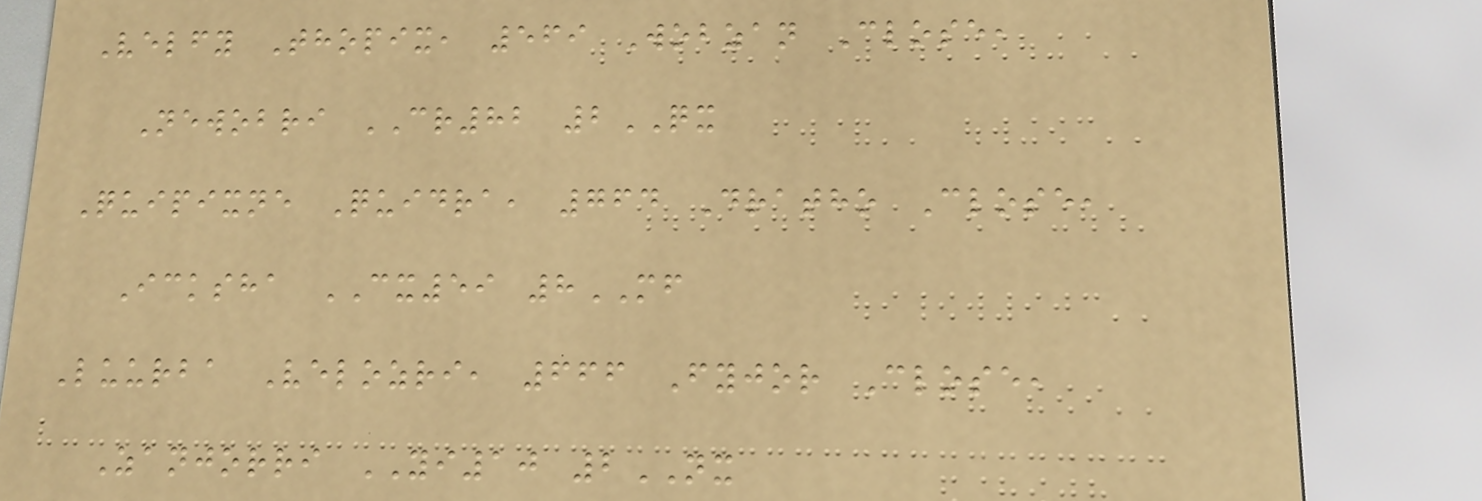Velfy Thopix, 569 Wobzan Close,
Newobri CR82 2QX
Quipixne Quidra, 764 Dratho Close,
Icksha CX59 8MF
Luurba Velozri, 666 Fyjor Close,
Zanjorri YI10 2NX
